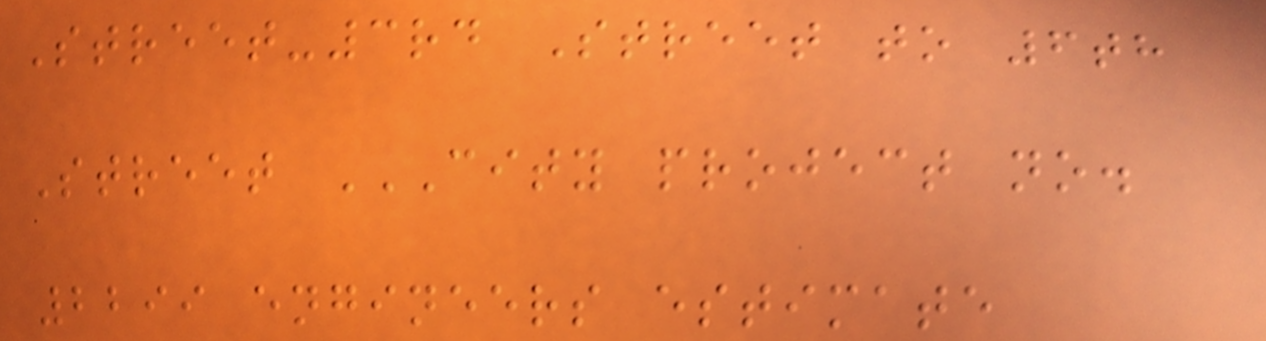Street-3rd Street to 6th
Street CITY PROJECT NO.
2299 ENGINEERS ESTIMATE
